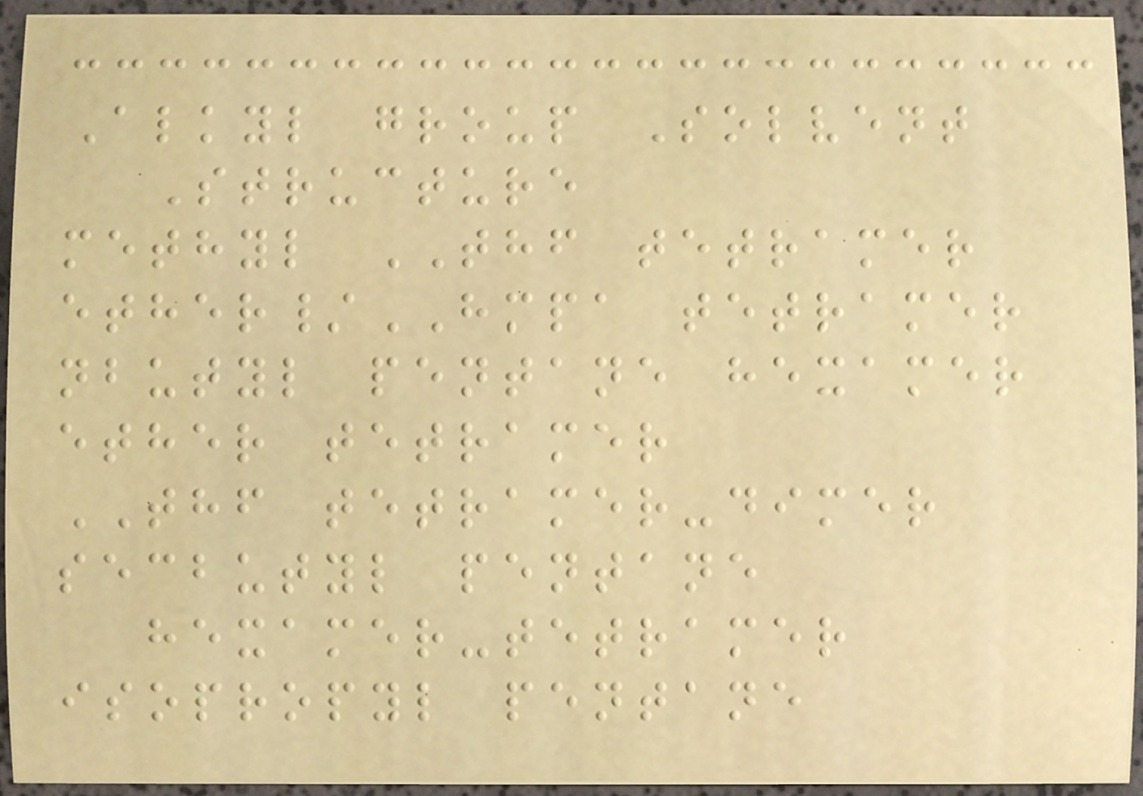Alkyl group Solvent
Structure
methyl THF tetramer
ether/HMPA tetramer
nbutyl pentane hexamer
ether tetramer
THF tetramer-dimer
secbutyl pentane
hexamer-tetramer
isopropyl pentane
